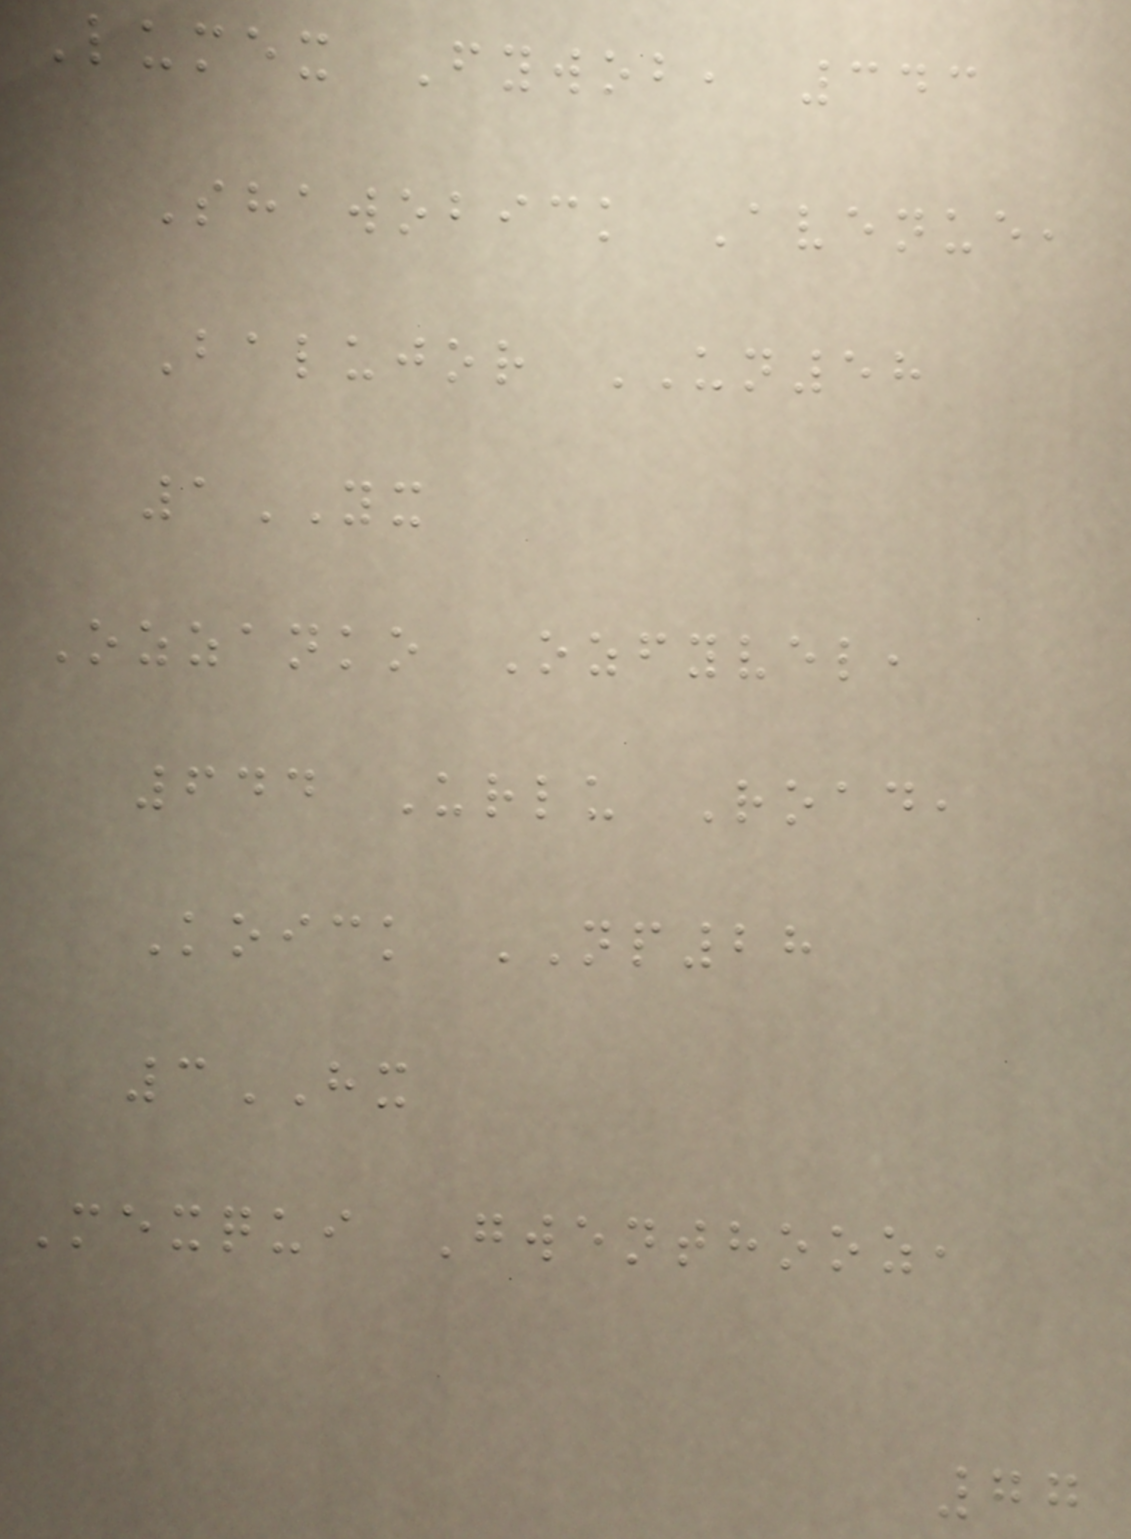Lumex Fywob, 343
Shawobick Avenue,
Balujor UN58
1YX
Ozzanko Ozfyvel,
644 Urlu Road,
Koick NP28
3HX
Mexqui Gwenthooz,
77
